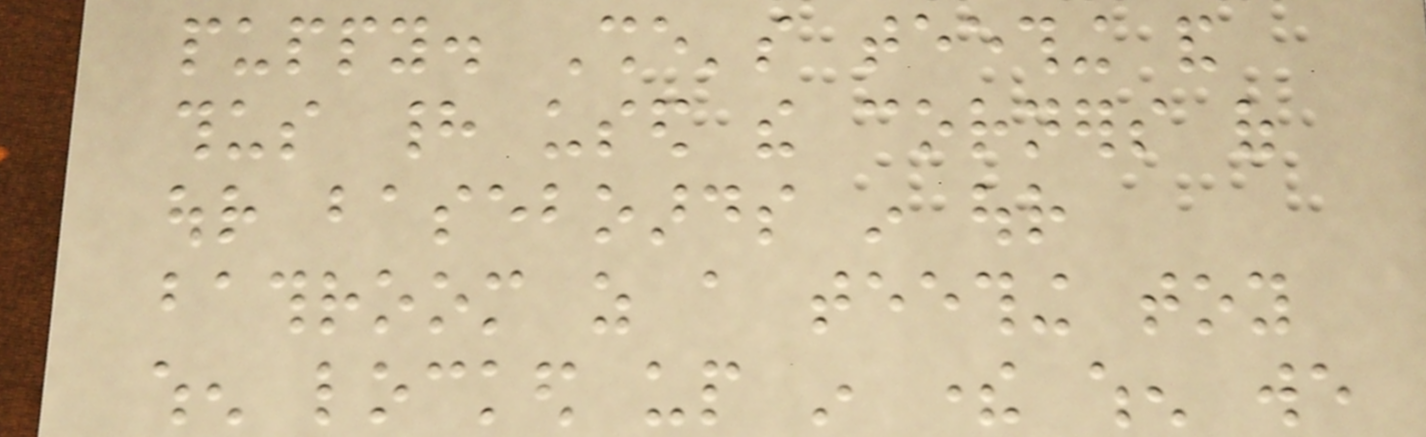puppy. She's teething and
thus had used the corners of
our baseboards in our
bathroom as a teething toy
when locked up in there when we
